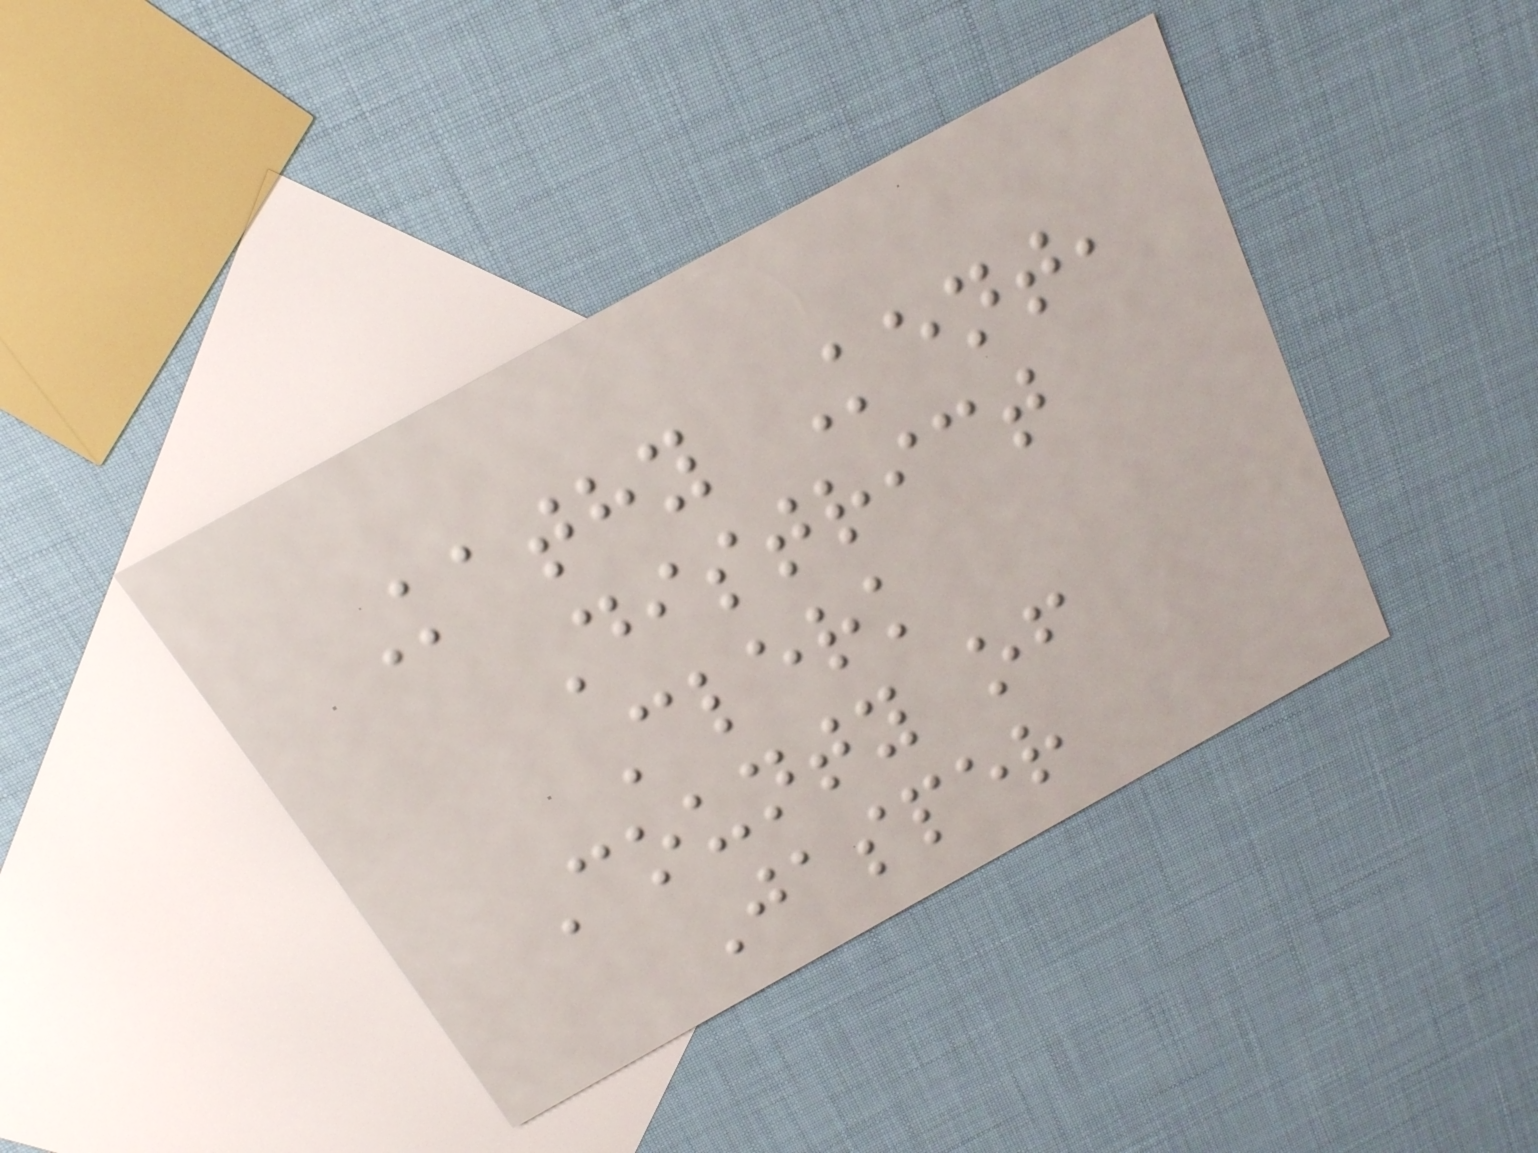Kathy Kent,
District
Clerk
County of
Jasper
